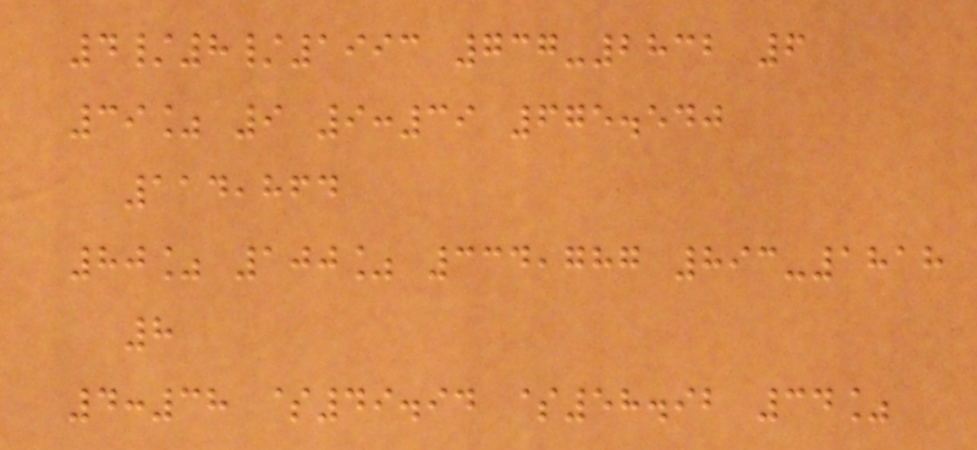4/8/1993 737-2832 6
39% 9 9:39 675.540
114,864
80% 100% 334,787 893-1818
8
4:38 $49.94 $58.92 34%
